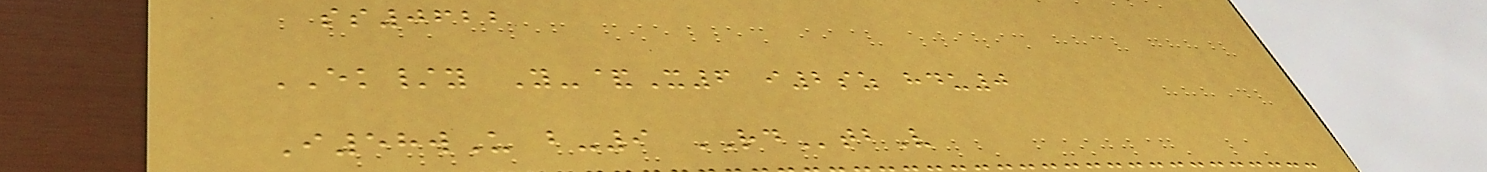ss0622
EK/y Y-&X6 i2sz hdu0
I58wU b-9 RDtbV
